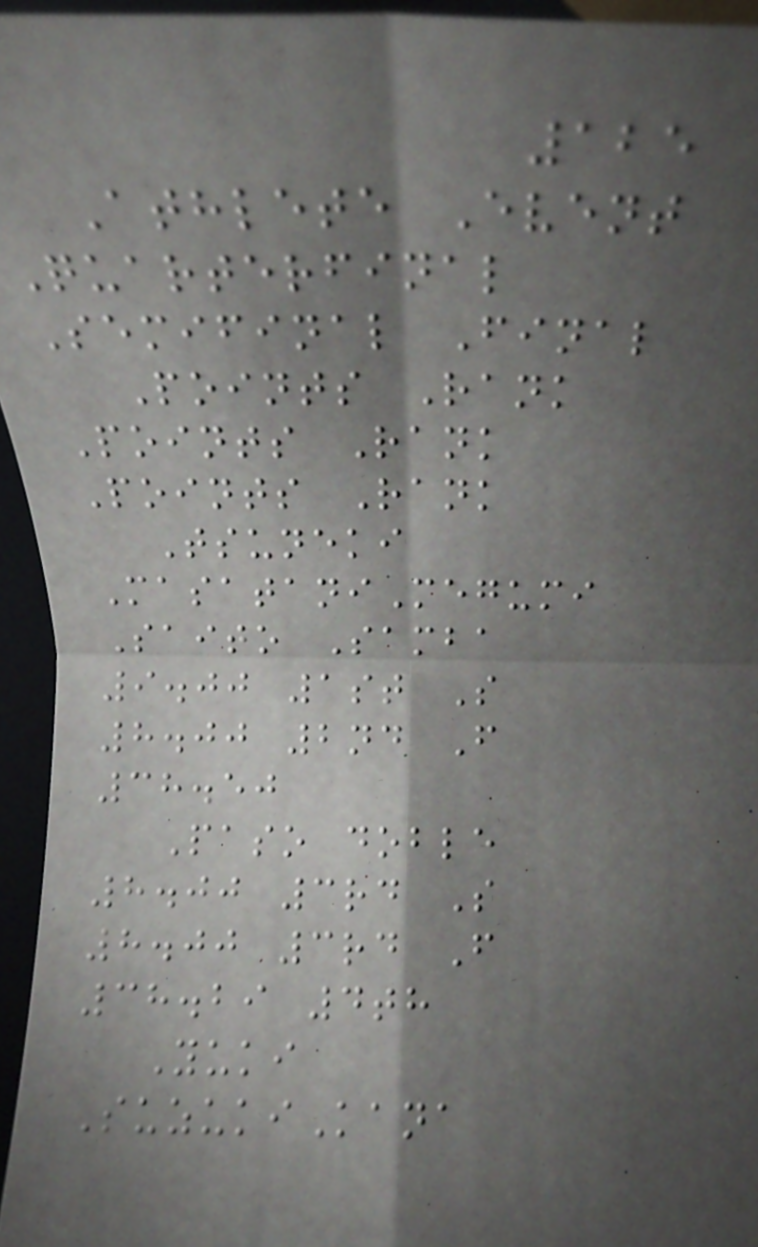125
Athlete Event
Quarterfinal
Semifinal Final
Points Rank
Points Rank
Points Rank
Tsuneki
MasataniMegumi
Saito Samba
9.00 1st S
8.00 2nd F
38.50
Paso doble
8.00 3rd S
8.00 3rd F
38.29 4th
Yuki
SuzukiKana
